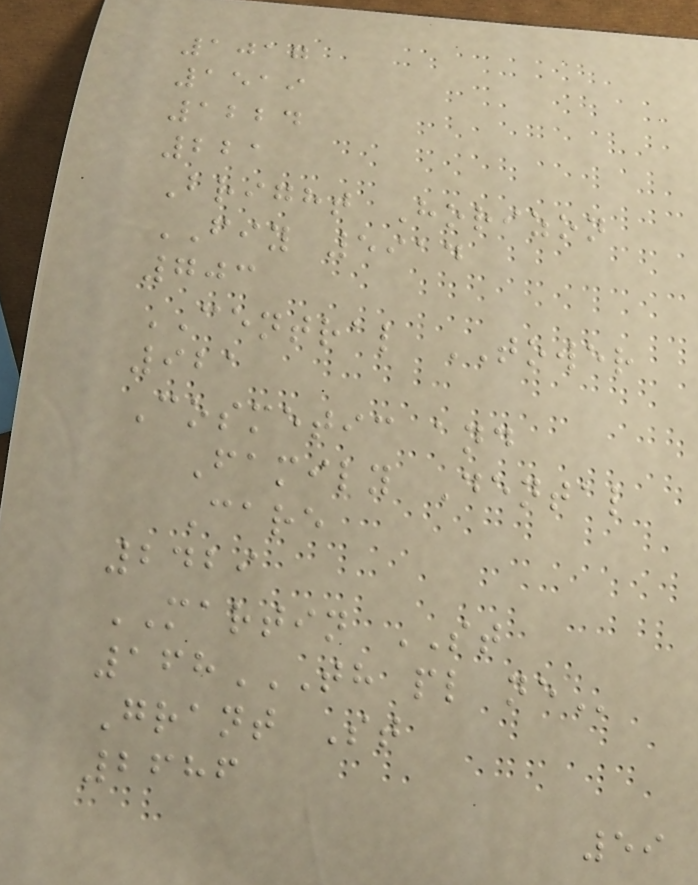1017
1519
1224
221
Bright Horizon
FIY 5914
703
CENTRAL TOWER
921
Cosmetic and
Family Dental
Care
2429
MARTIN ST
168TH PL NE
Grant St
2686
59
